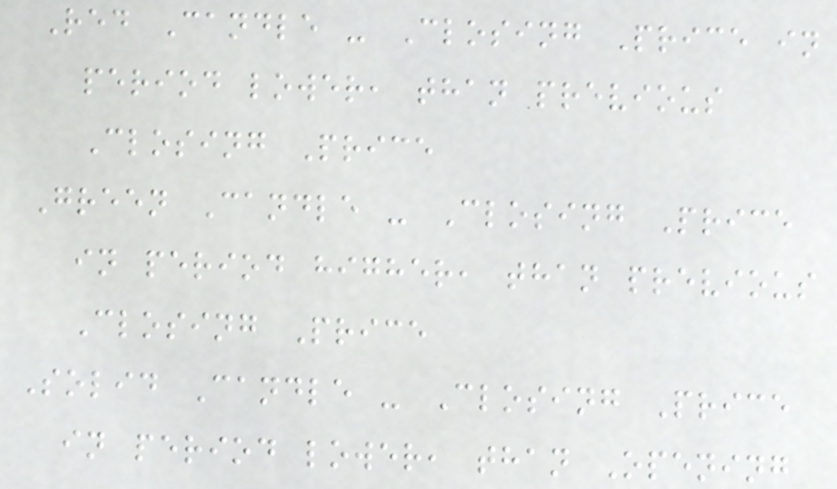Red Candle - Closing Price in
period lower, than previous
Closing Price
Green Candle - Closing Price
in period higher, than previous
Closing Price
Solid Candle - Closing Price
in period lower, than Opening
